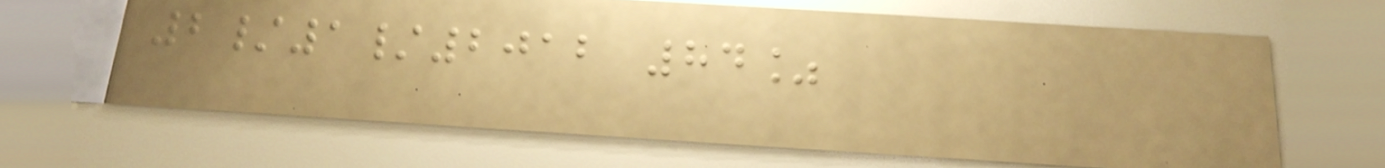2/1/2012 84%
